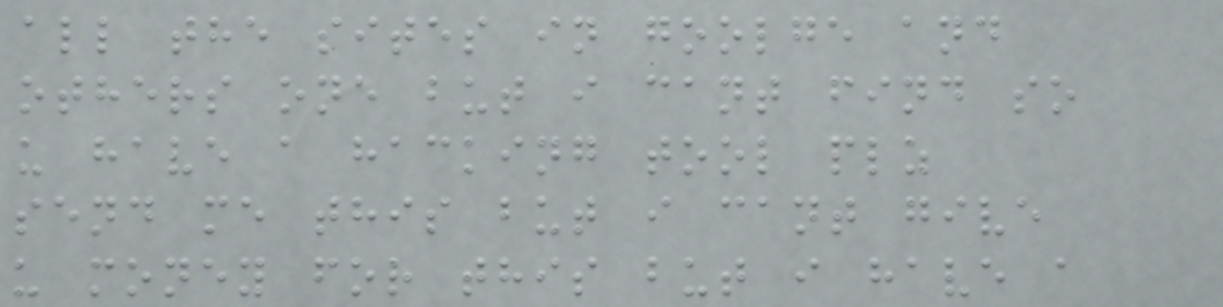all the sites in goolge and
others one but i cant find so
u have a hacking tool plz
send me this but i cant give
u money for this but i have a
